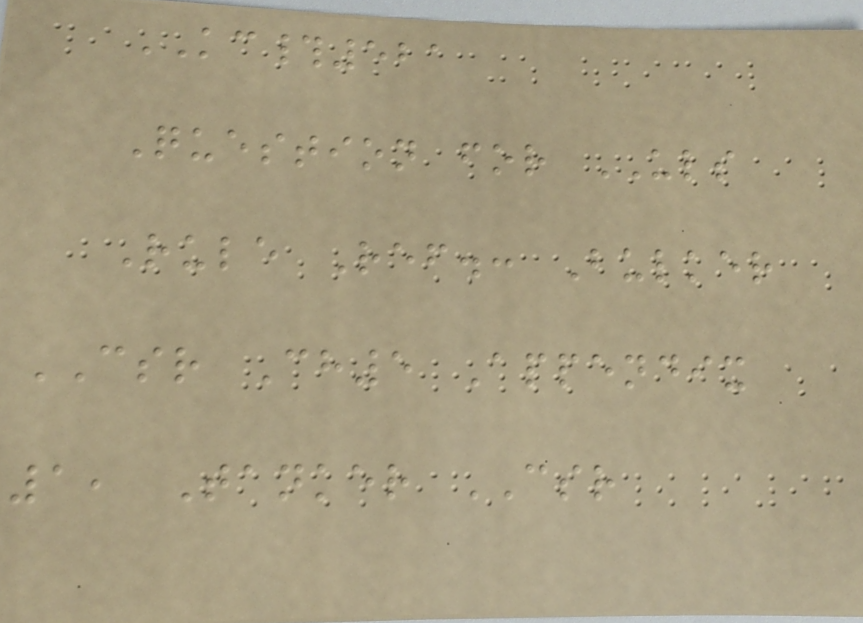KC#521
Question for ULS
Rule Ref.: Bulker
CSR Ch5 Appendix
1, Tanker CSR
